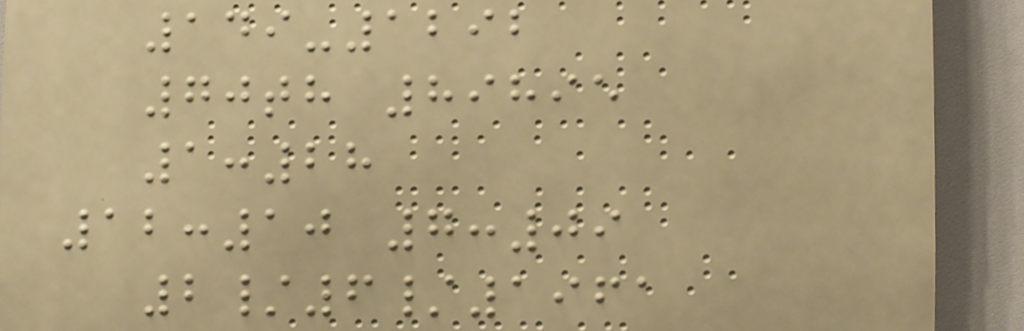149-1292
70th 89895
1:28
12:10 7:09
2/6/1961
